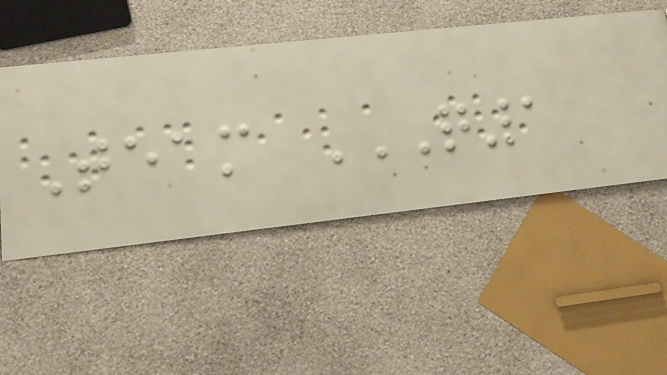Team Q1
